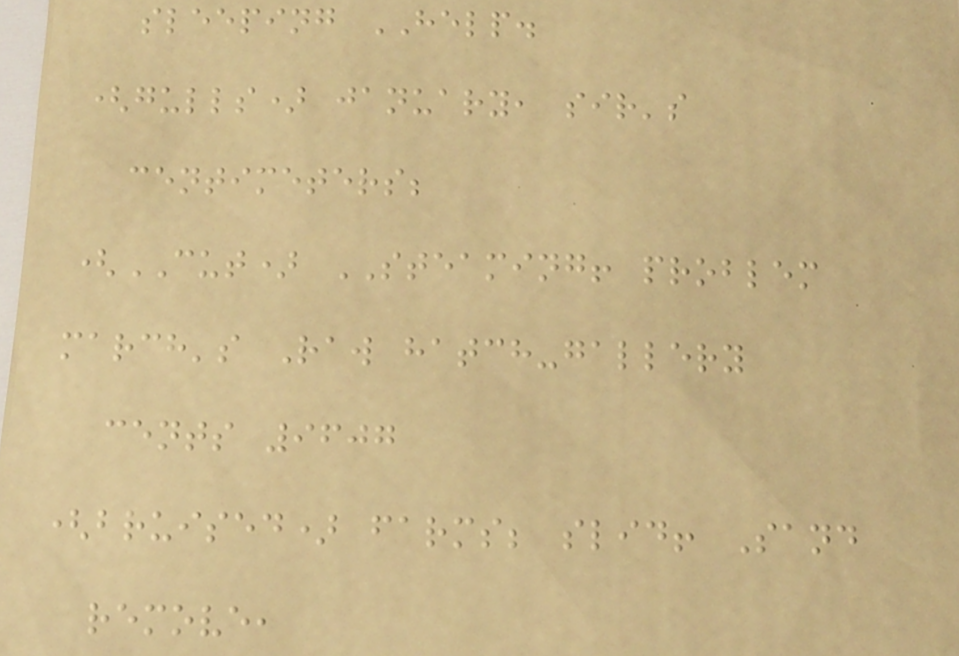sleeping HELP.
(gulls) january, sir's
centimeters;
(CUT) STEAMING! problem
march's Raw hatch-gallery
cents 9607
(bruised) farms; slid! Sand
remove,
